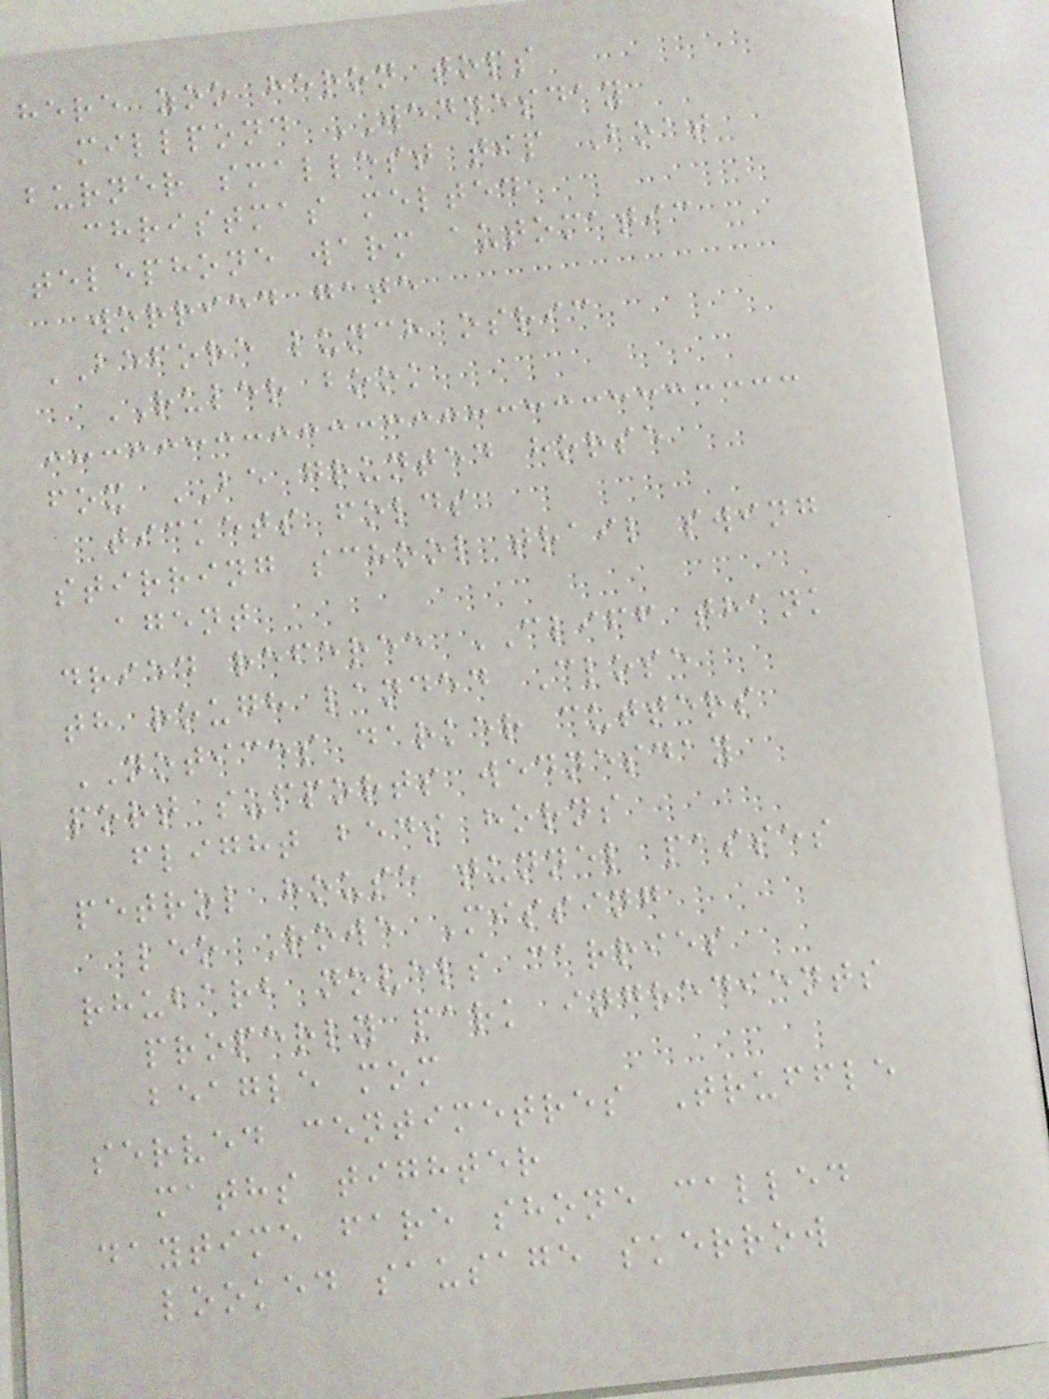here zoo heron tops
millpond WEDNESDAY
burner smallest tip Boat
christmas melted
telephone warm automatic
worried gate
BEFORE lunch osric
RULER book
fox BE grunted horse
tickets folds
stirring school trail swing
agent
dried referee CLIFF thank
th rough landed Close
NOTICES darker cutters
port supports wednesday
flight beds horns
petrol house tunnel passes
leo Rowe Missing
rhubarb novels carries
properly park ingredients
beagle mom
served centimetres Truffle
maths tighter
daytime fare shone called
looked sausage skerrow
